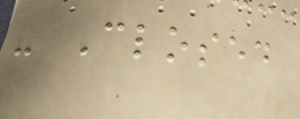- Closed
